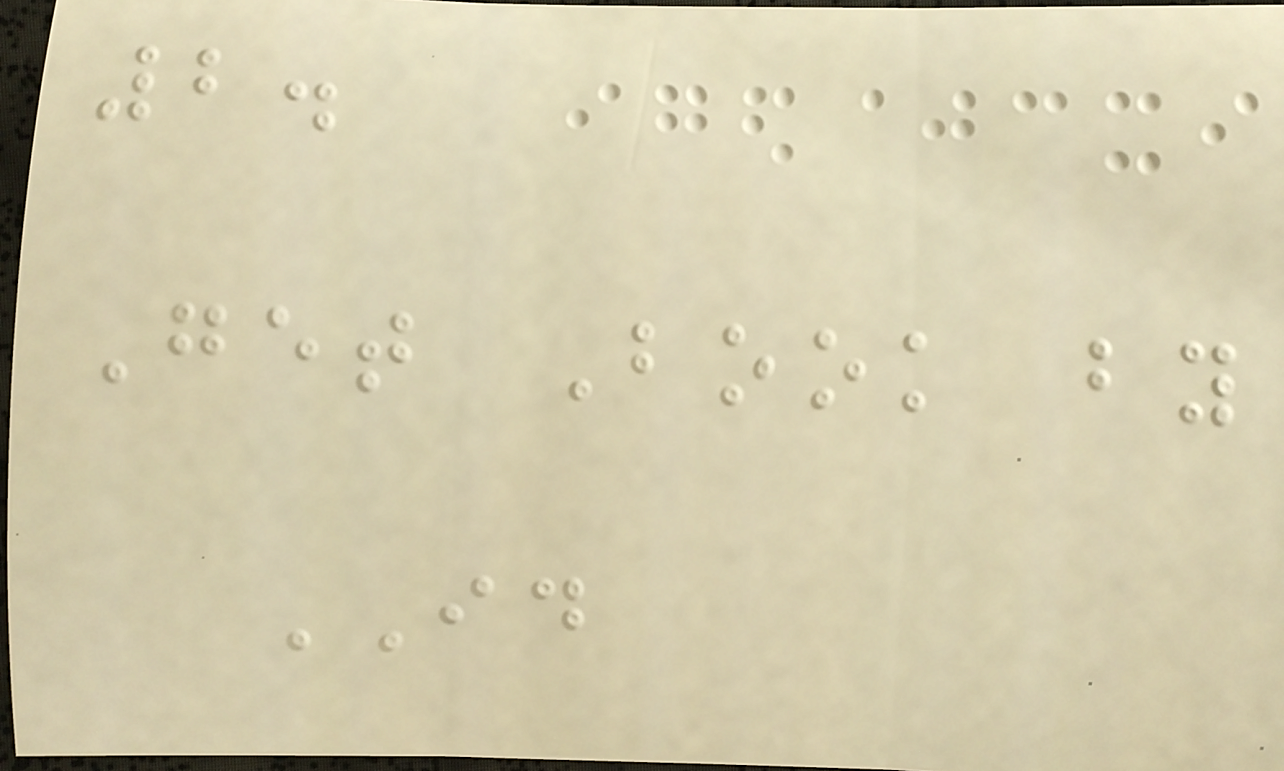2.
Get Book by
ID
